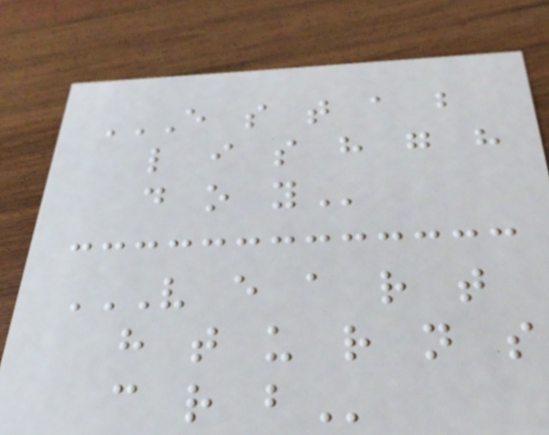E S T A B
L I S H G H
D O Y
V E A R T
H T U R N S
C R B
